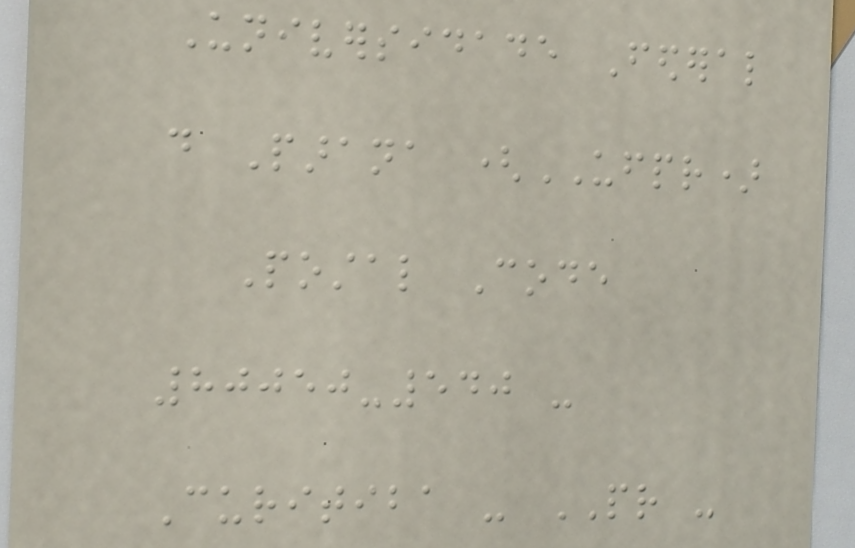Universidade Federal
do Parana (UFPR)
Postal Code
80050-540 -
Curitiba - PR -
